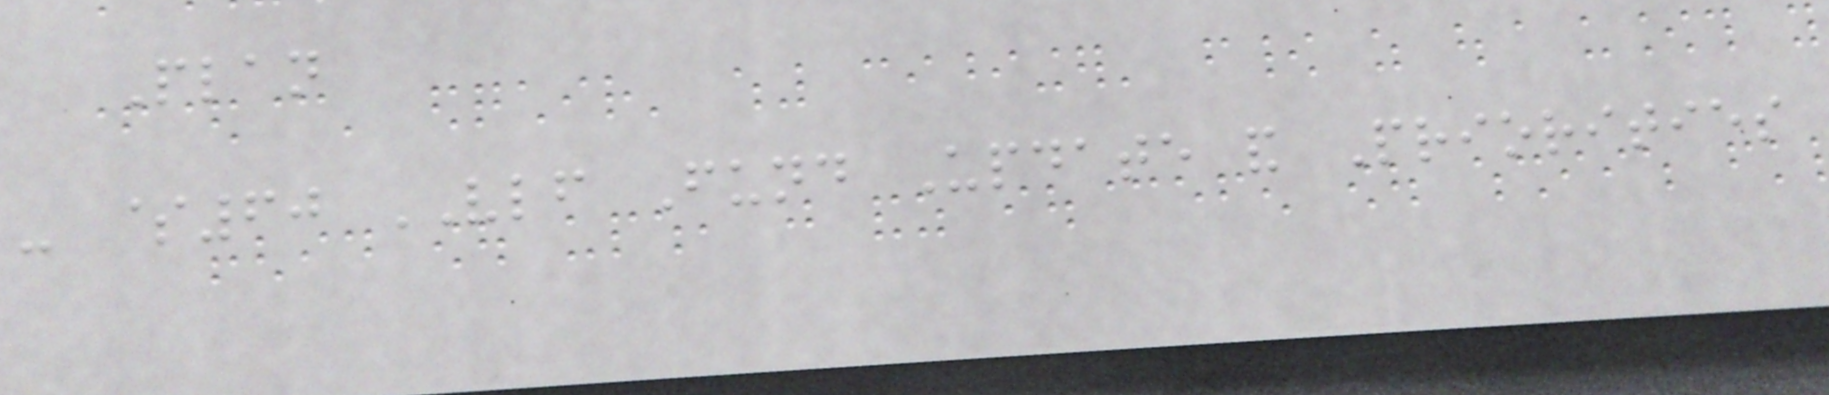Plan
- $60 VLF Fund Update and Priorities
